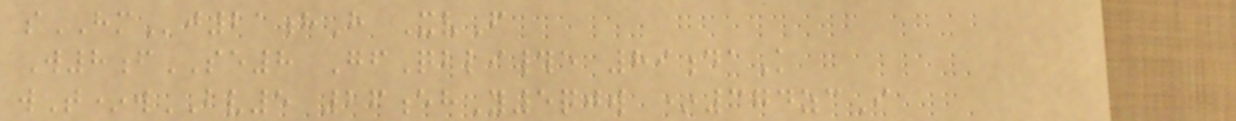sHMj21hH XvF
W8fSE8 GfQbli#e 89daK
wT*wBV5 26ehY5qjw *374zcI
